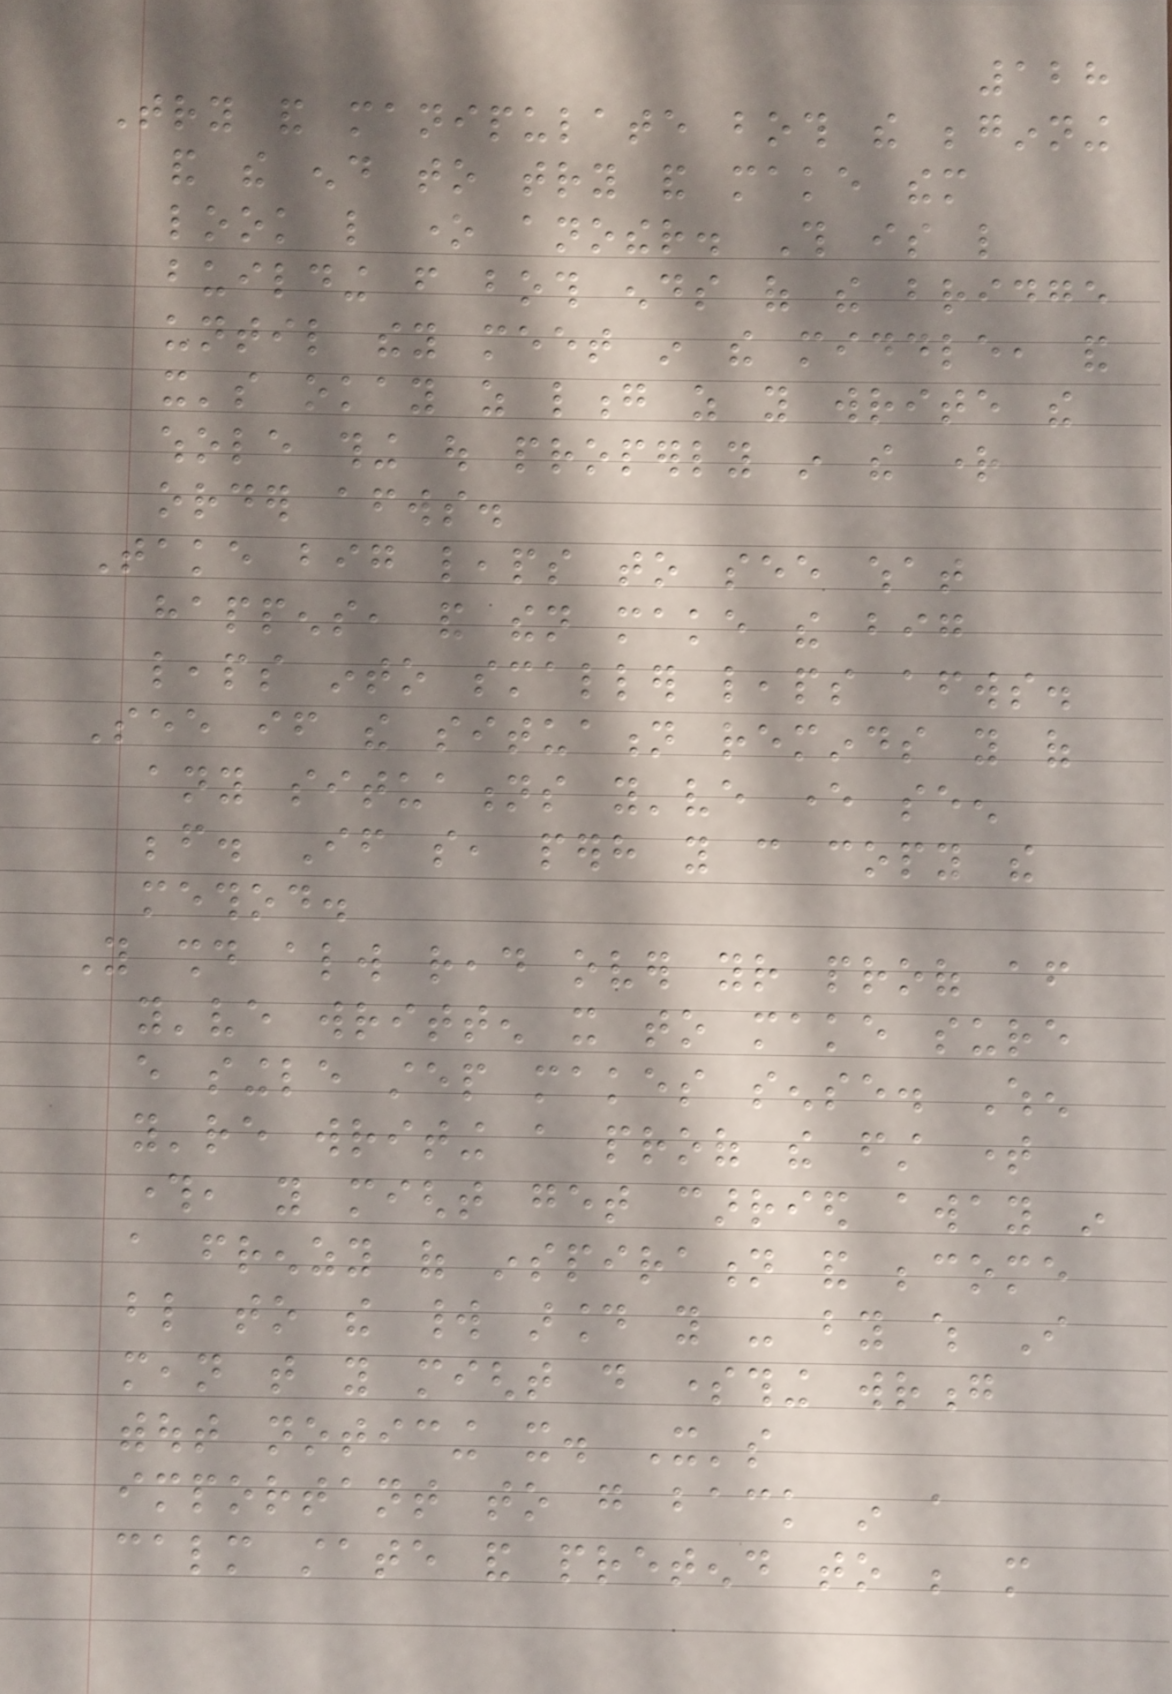128
Try and manipulate both the beginning
and the end to try and make them
look like one another. This is like
building from both ends of the bridge
until they meet in the middle, and
it's okay as long as you write the
whole thing out properly in the right
order afterwards.
Take big leaps to see what
happens, and then make the big
leaps into smaller leaps afterwards.
See if the situation reminds you of
any situations you've ever seen
before. If so, perhaps you can copy the
method.
You should always read over your proof after
you've written it to make sure
every single step makes sense. When
you're writing a proof the first time
through, you might get carried away in
a frenzy of inspiration and become
blind to the world around you - by which I
mean that you might do something wrong
without noticing it. It's
important to go back in a
calm state and pretend to be more
